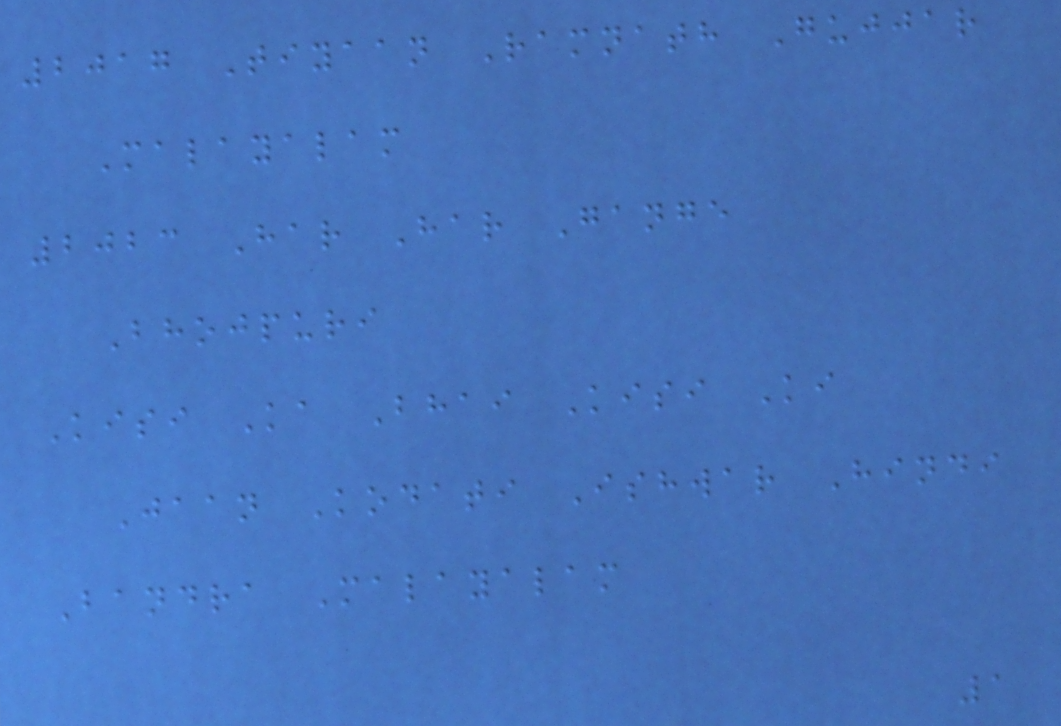2017 Tiyaan Ramnath Gujjar
Malayalam
2023 Har Har Gange
Bhojpuri
Kisi Ka Bhai Kisi Ki
Jaan Kodati Ishwar Hindi
Bandra Malayalam
1
